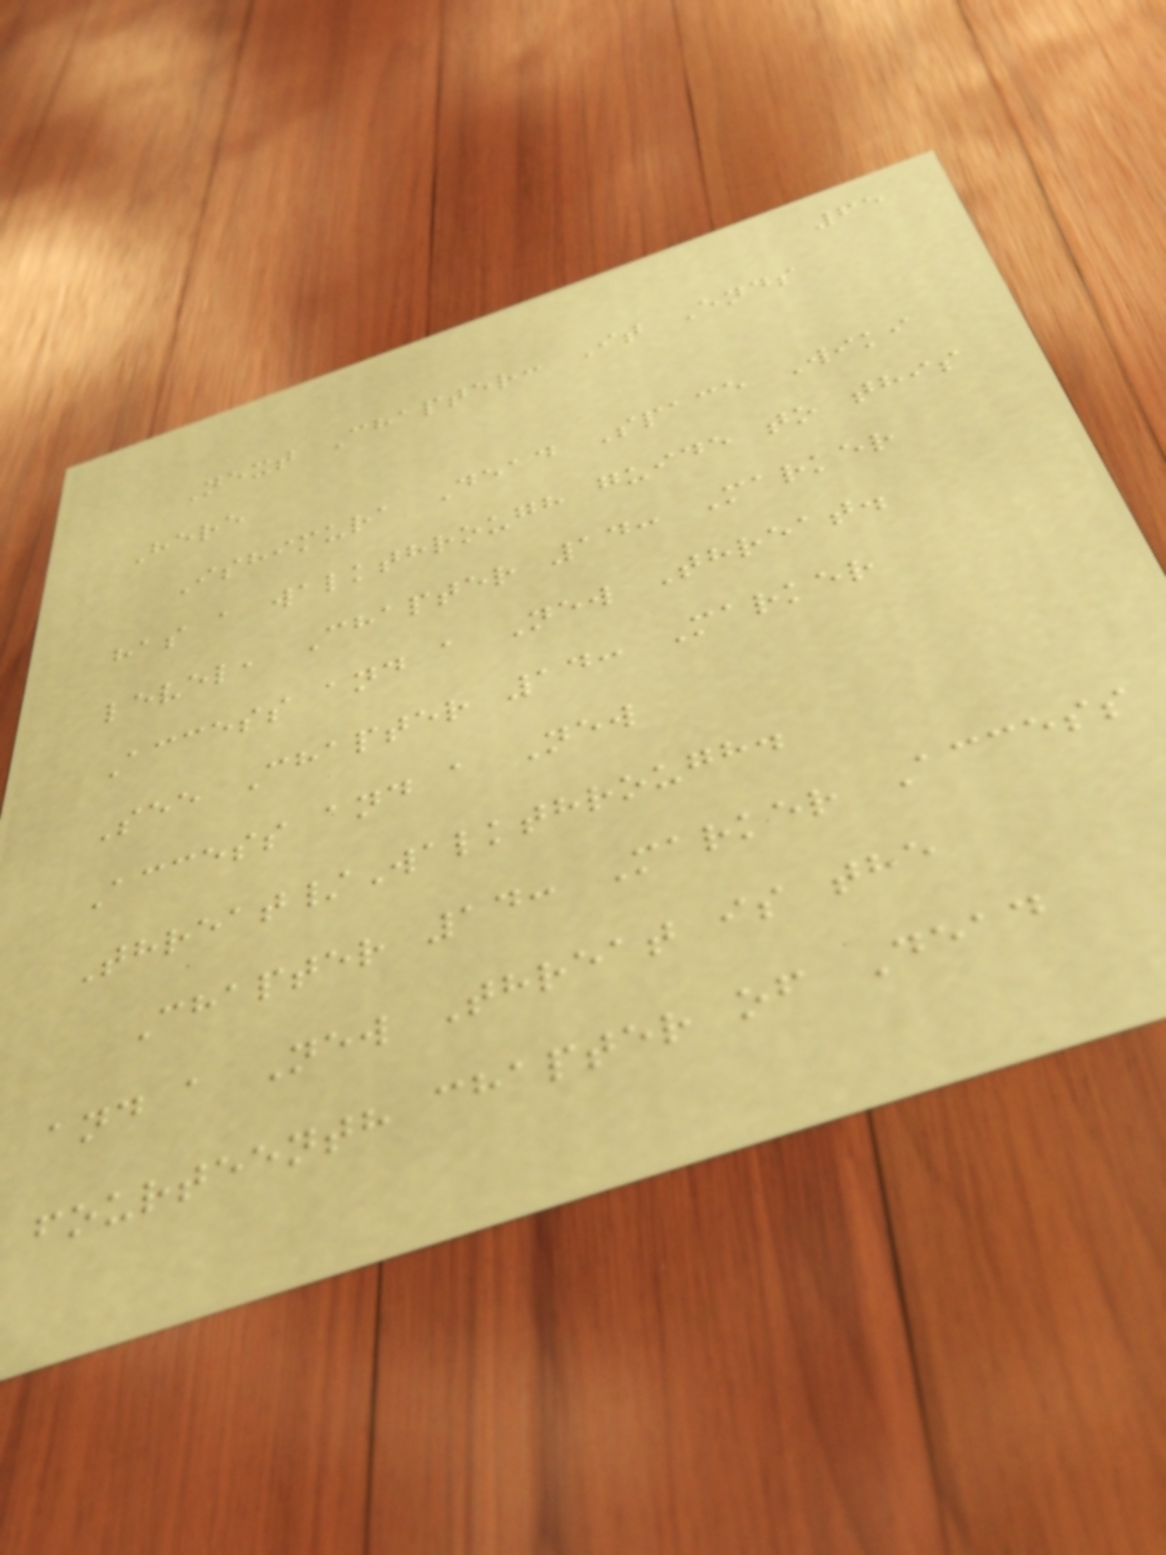65
Next Chapter: It Ends
Here
Ishimura Dead Space Wiki
has a walkthrough guide to this
level, Chapter 14: Marker
Access and a New Threat.
See Chapter 14: Marker
Access and a New
Threat/Walkthrough.
Chapter 14: Marker Access
and a New Threat is the
fourteenth chapter of Dead
